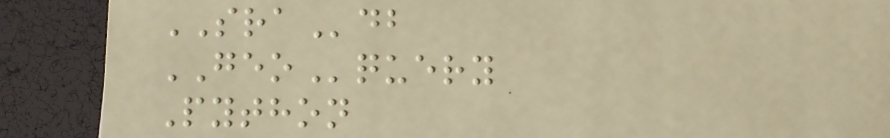SRAdb
GEOquery
Python
